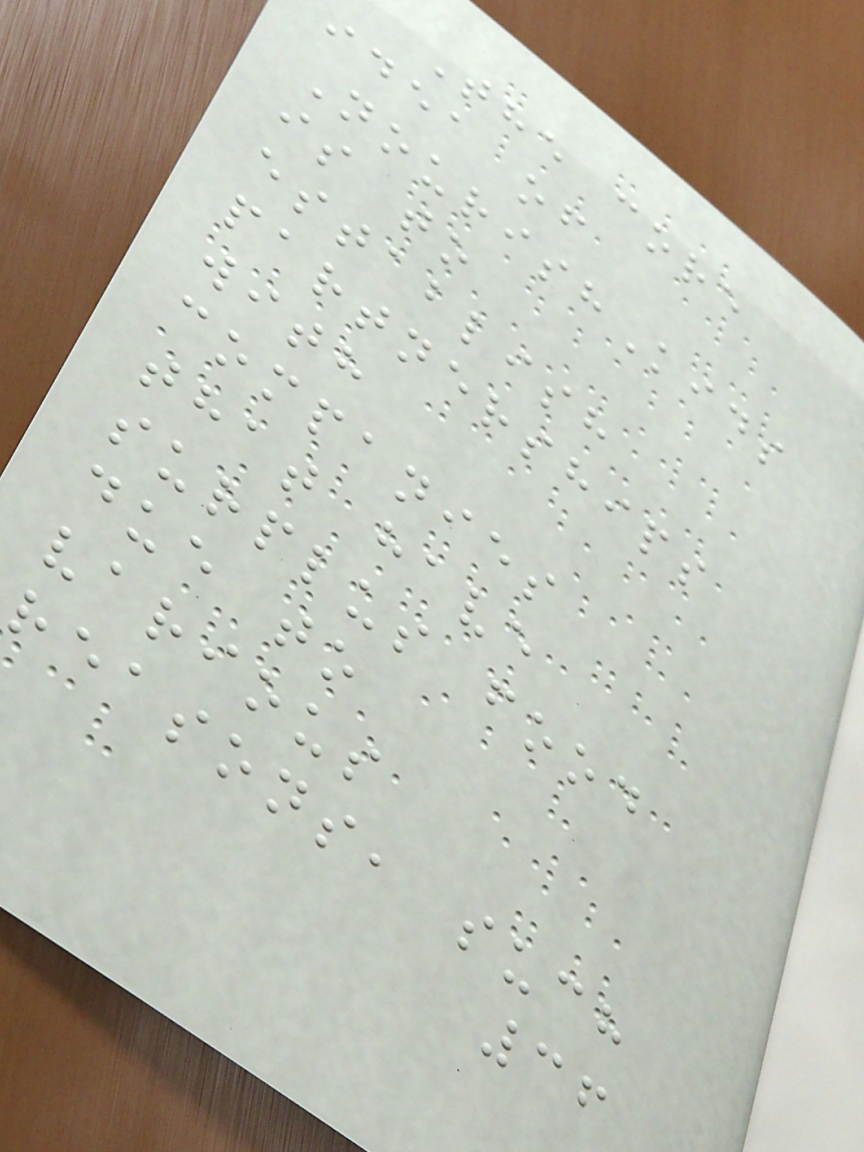The core
idea of
NourishKids
is to
establish
partnerships
with
companies
that have
surplus food
due to
various
reasons, such
36
